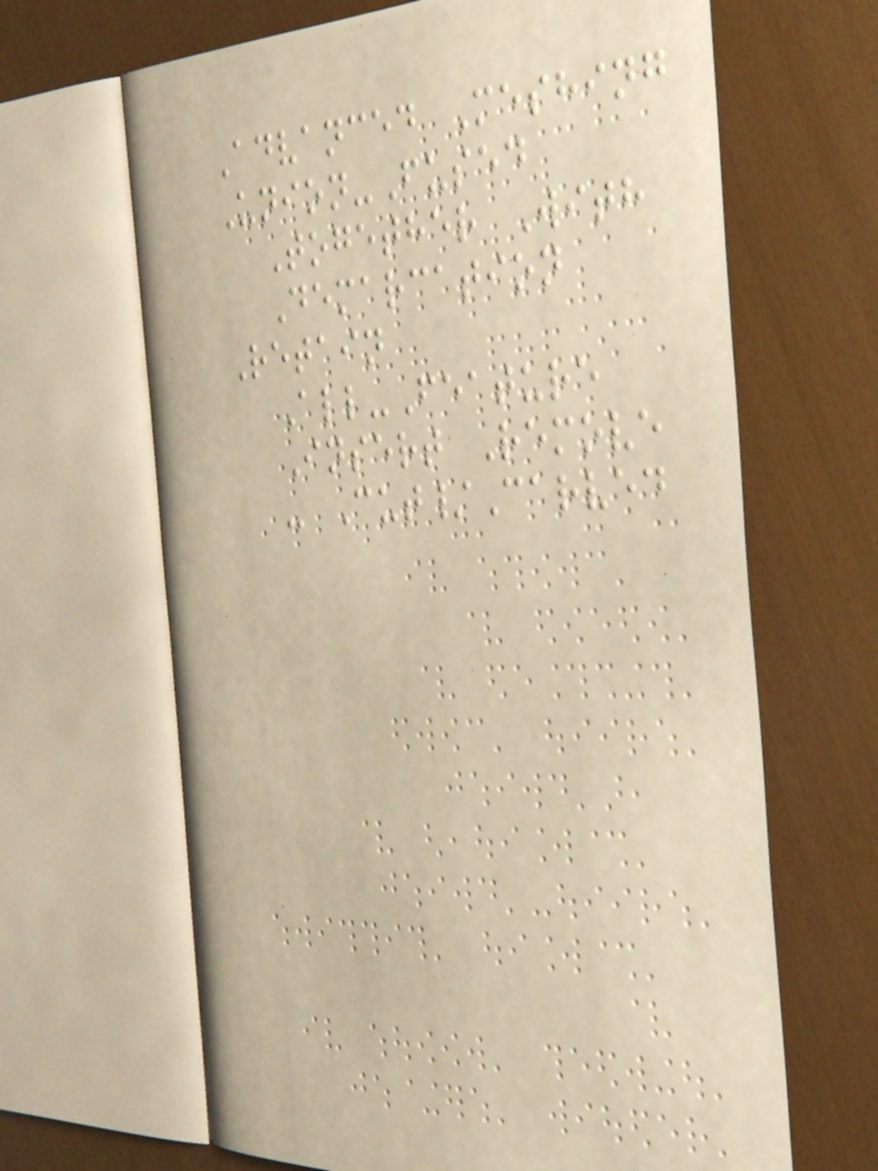Advanced Meshing
Union-Fused
Together With
Demarcation
Retain
All-Feature
Insert Remove
- Cut/Carved
